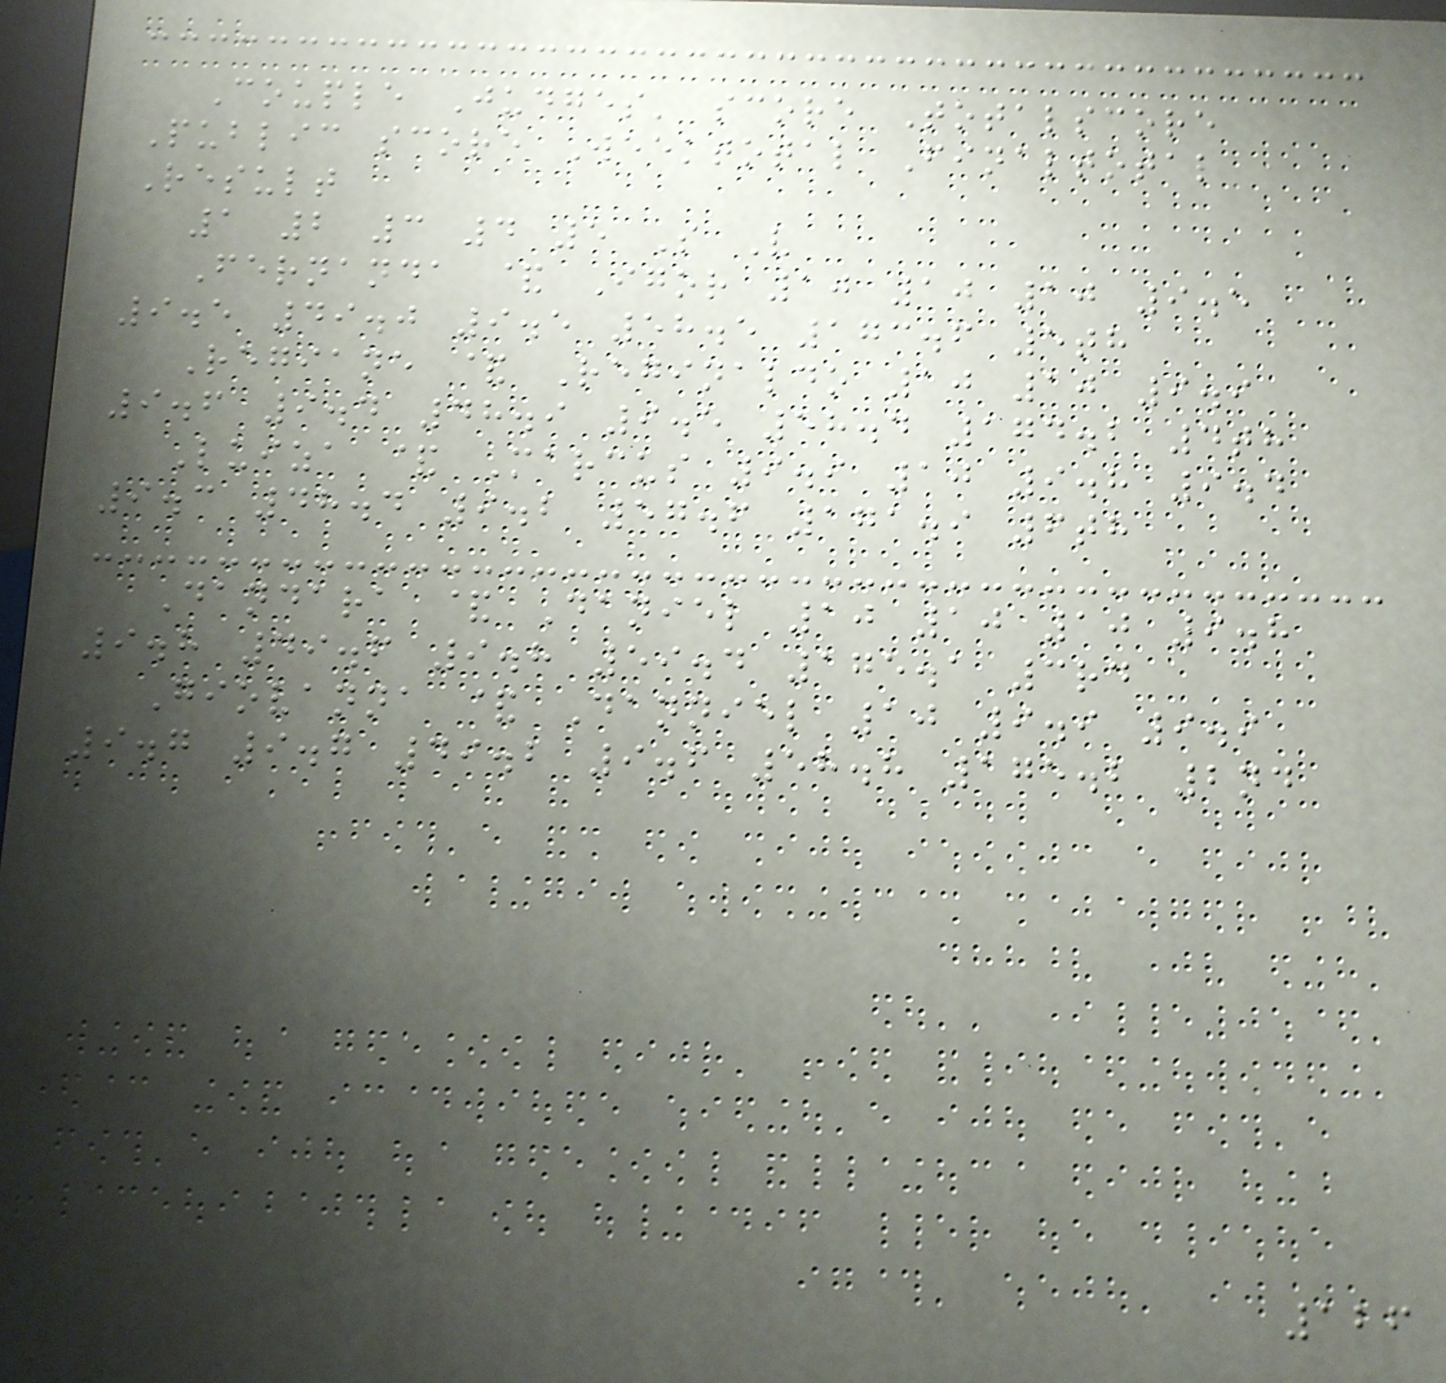Couple Judges' score Totalscore
Public score Weektotal Finaltotal
Result
1 2 3 4 5 S V
Fernanda & Igor 10 10 10 9.5
9.5 49.0 9.5 58.5 173.6 5th
Regiane & Reginaldo 10 10 9.9
9.6 9.4 48.9 9.5 58.4 174.2 4th
Luiza & Marcus 9.9 10 9.8 9.4
9.3 48.4 9.2 57.6 171.9 6th
Dandara & Daniel 10 10 10 9.8
9.8 49.6 9.8 59.4 175.1 3rd
Giovanna & Danniel 10 9.9 9.9
9.7 9.7 49.2 9.6 58.8 175.2 2nd
126
